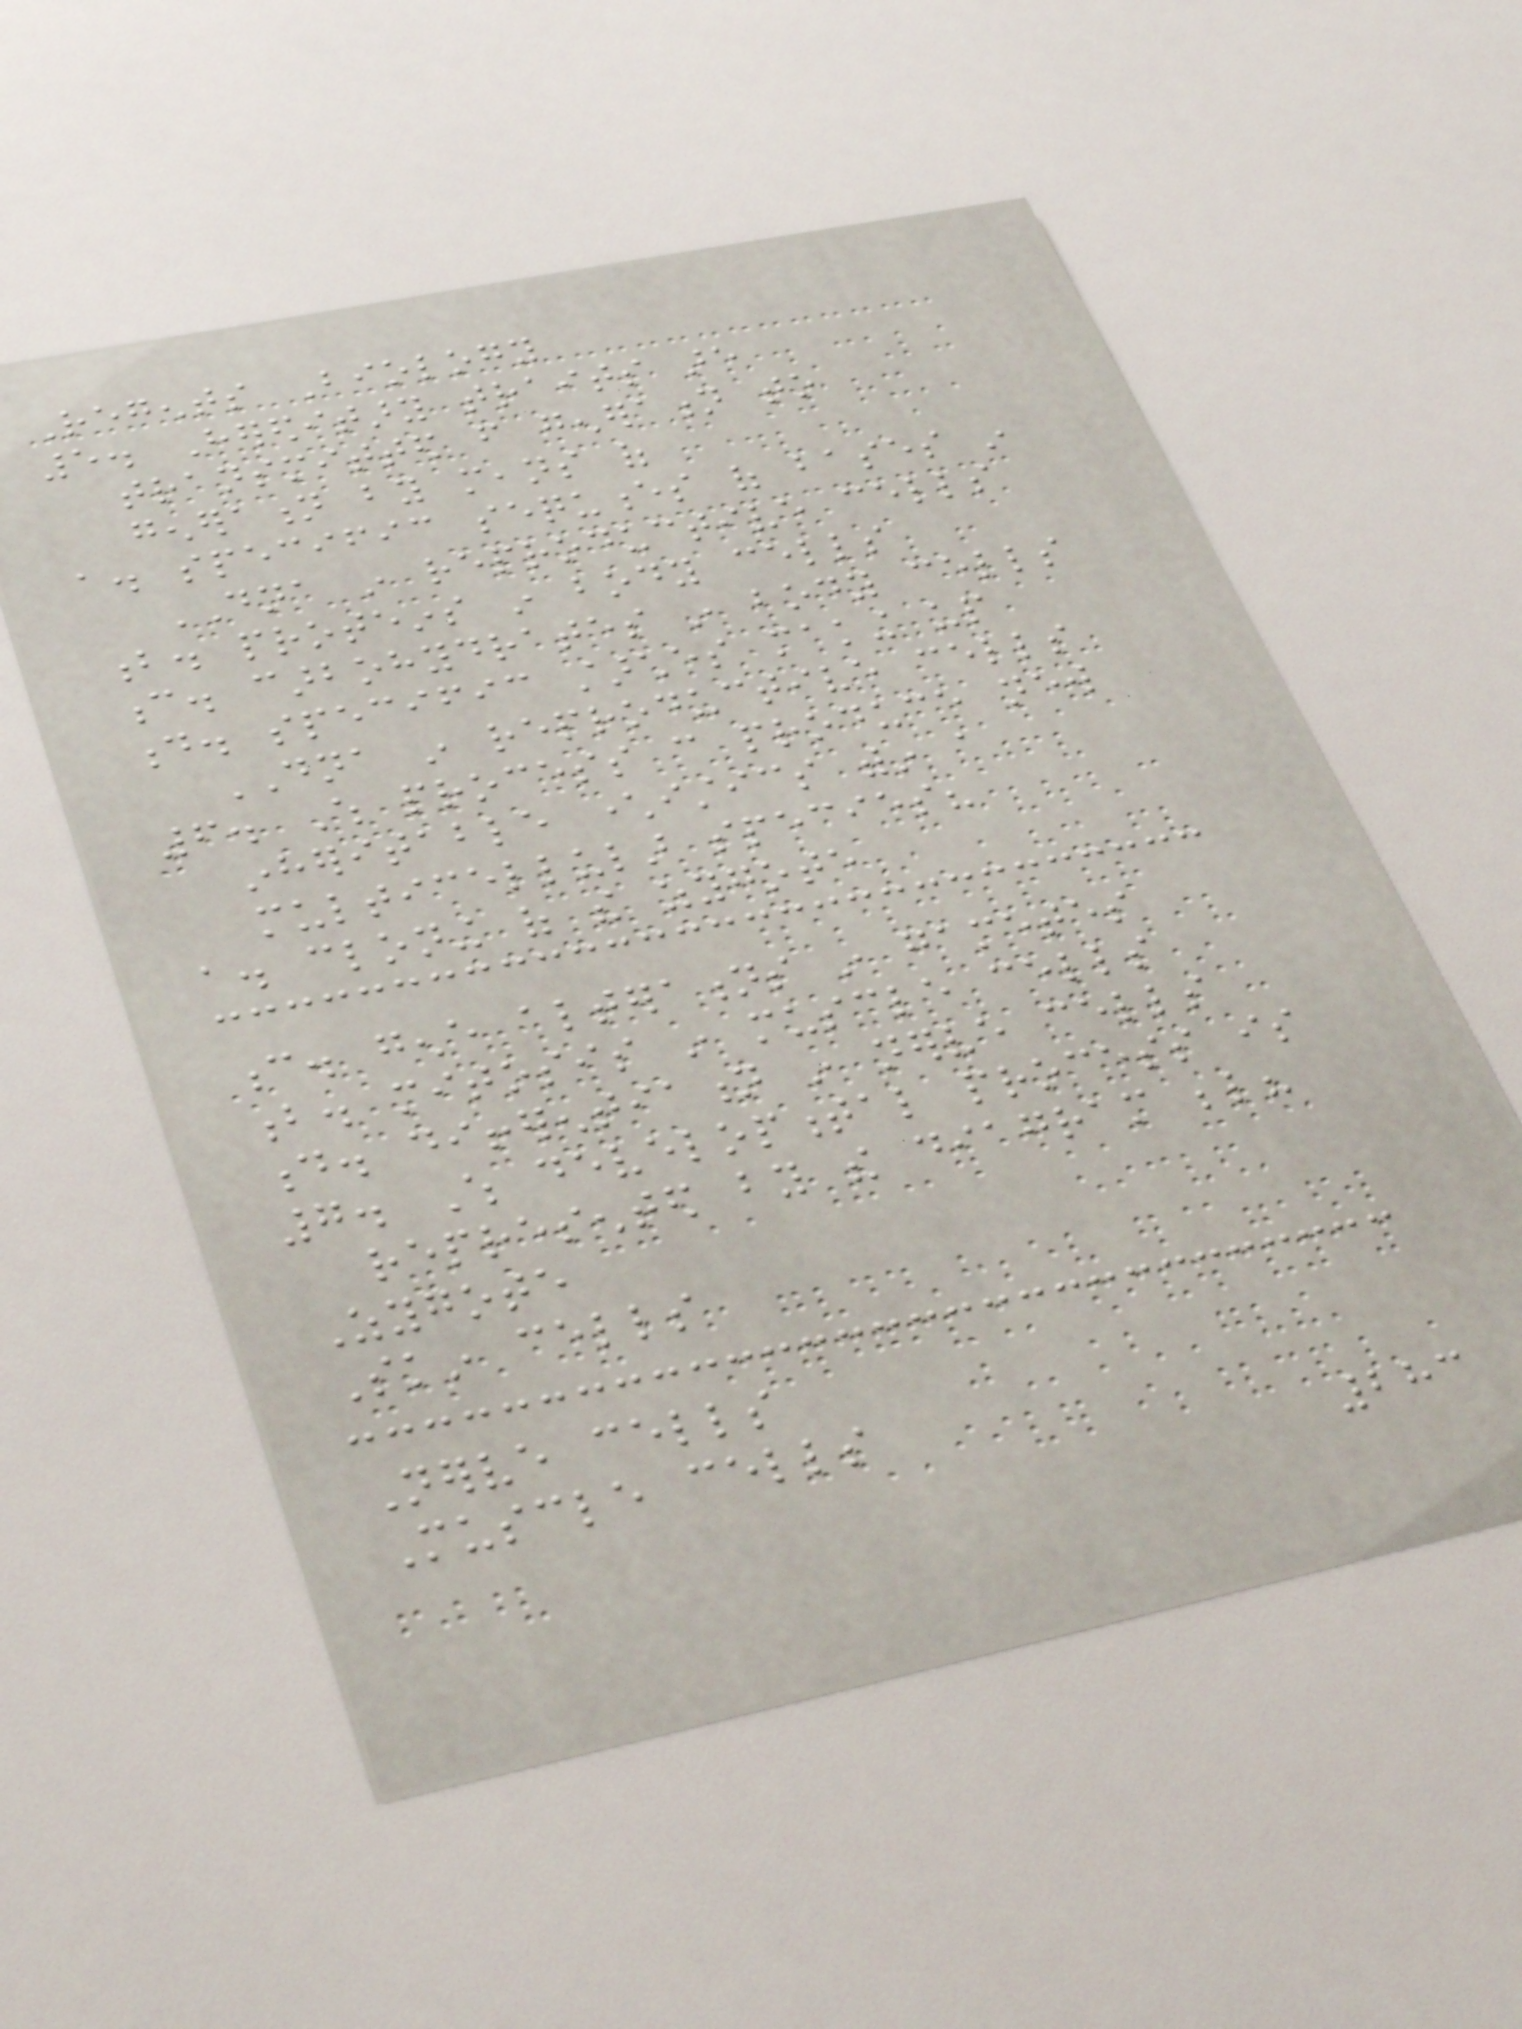Regents Biology
5. Hereditary traits are
transmitted from generation to
generation by means of
a. specific sequences of bases in
DNA in reproductive cells
b. proteins in body cells
c. carbohydrates in body cells
d. specific starches making up
DNA in reproductive cells
6. Which process can produce new
inheritable characteristics within a
multicellular species?
a. cloning of the zygote
c. gene alterations in gametes
b. mitosis in muscle cells
d. differentiation in nerve cells
7. Which developmental process is
represented by the diagram below?
Zygote
Skin cells
Nerve cells
Muscle cells
283
